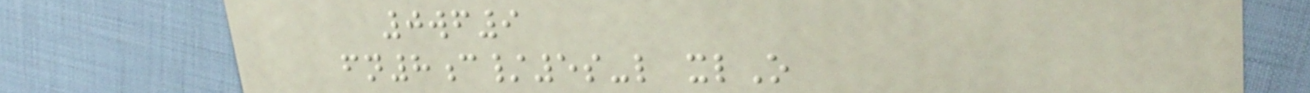0wf9
fn8c/5s-l xlO
